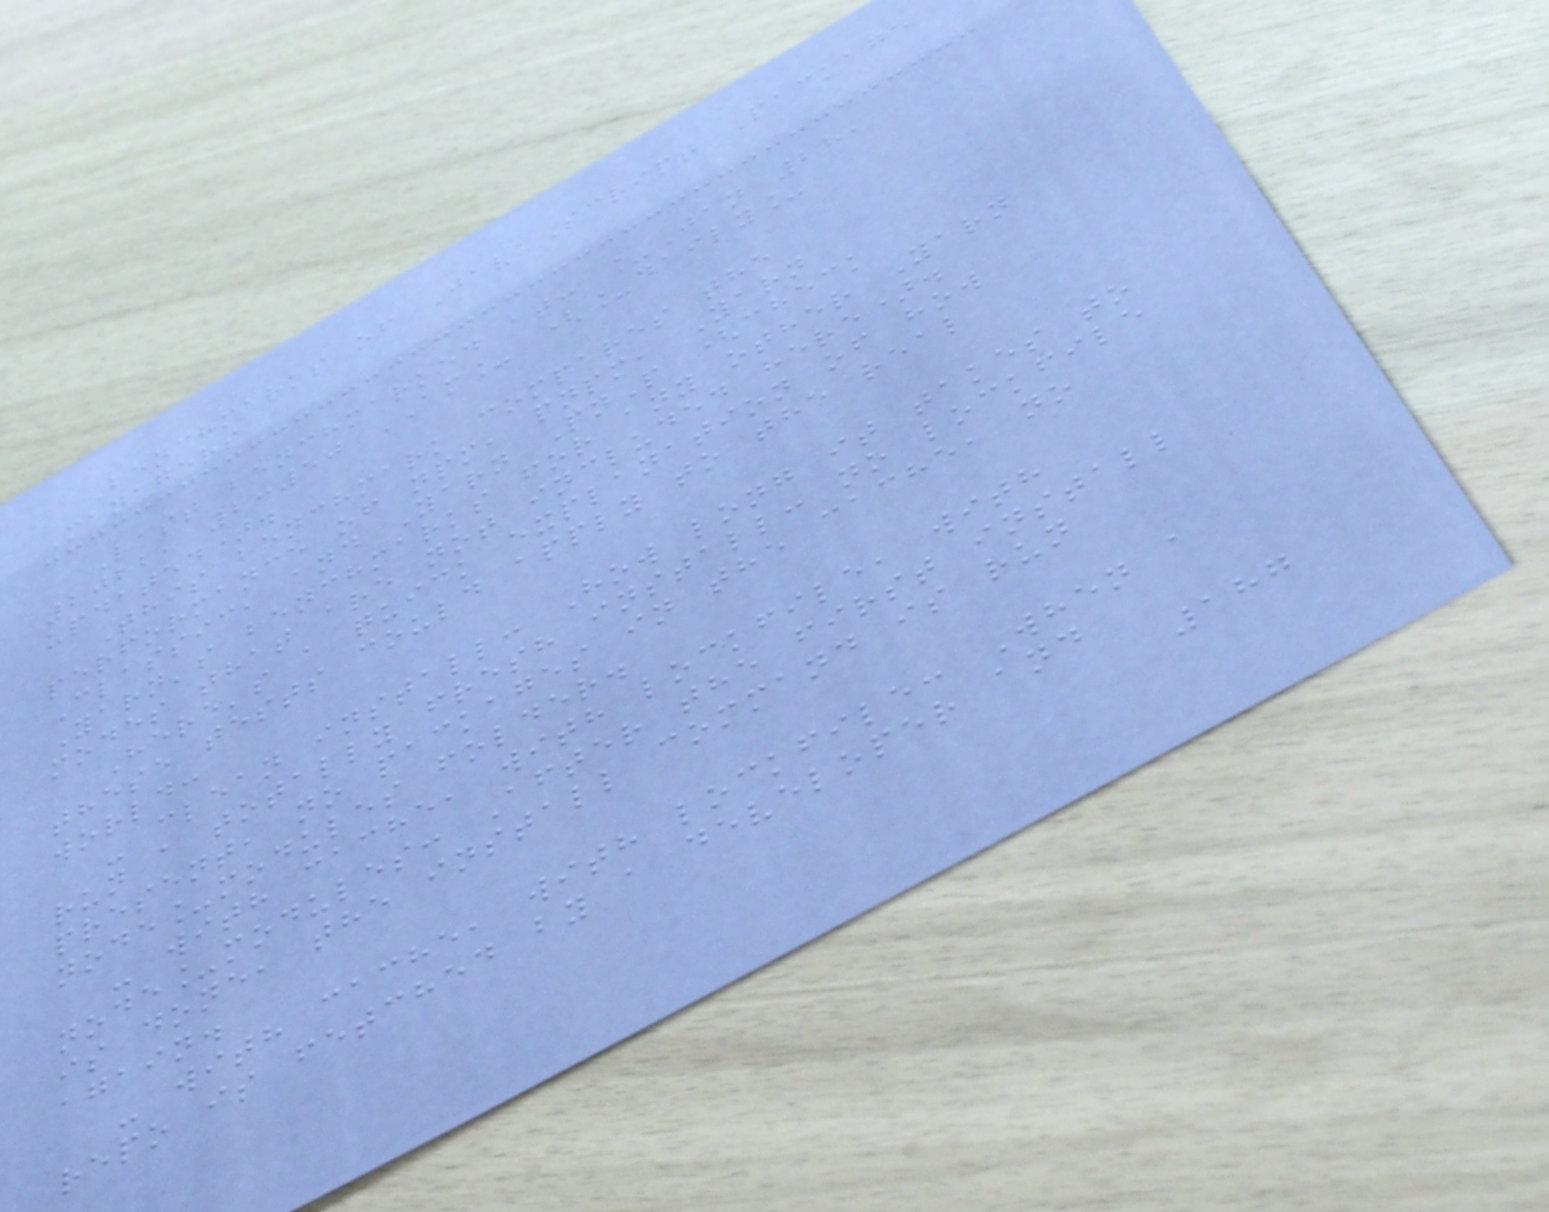Benchmarks of JavaScript Package
Managers
Last benchmarked at: _Jan 28,
2022, 2:50 AM_ (_daily_
updated).
This benchmark compares the
performance of npm, pnpm, Yarn
Classic, and Yarn PnP (check
Yarn's benchmarks for any other Yarn
modes that are not included here).
Here's a quick explanation of how
these tests could apply to the real
world:
- clean install: How long it takes to
run a totally fresh install: no lockfile
present, no packages in the cache, no
node_modules folder.
- with cache, with lockfile, with
node_modules: After the first install
is done, the install command is run
again.
- with cache, with lockfile: When a
repo is fetched by a developer and
187
